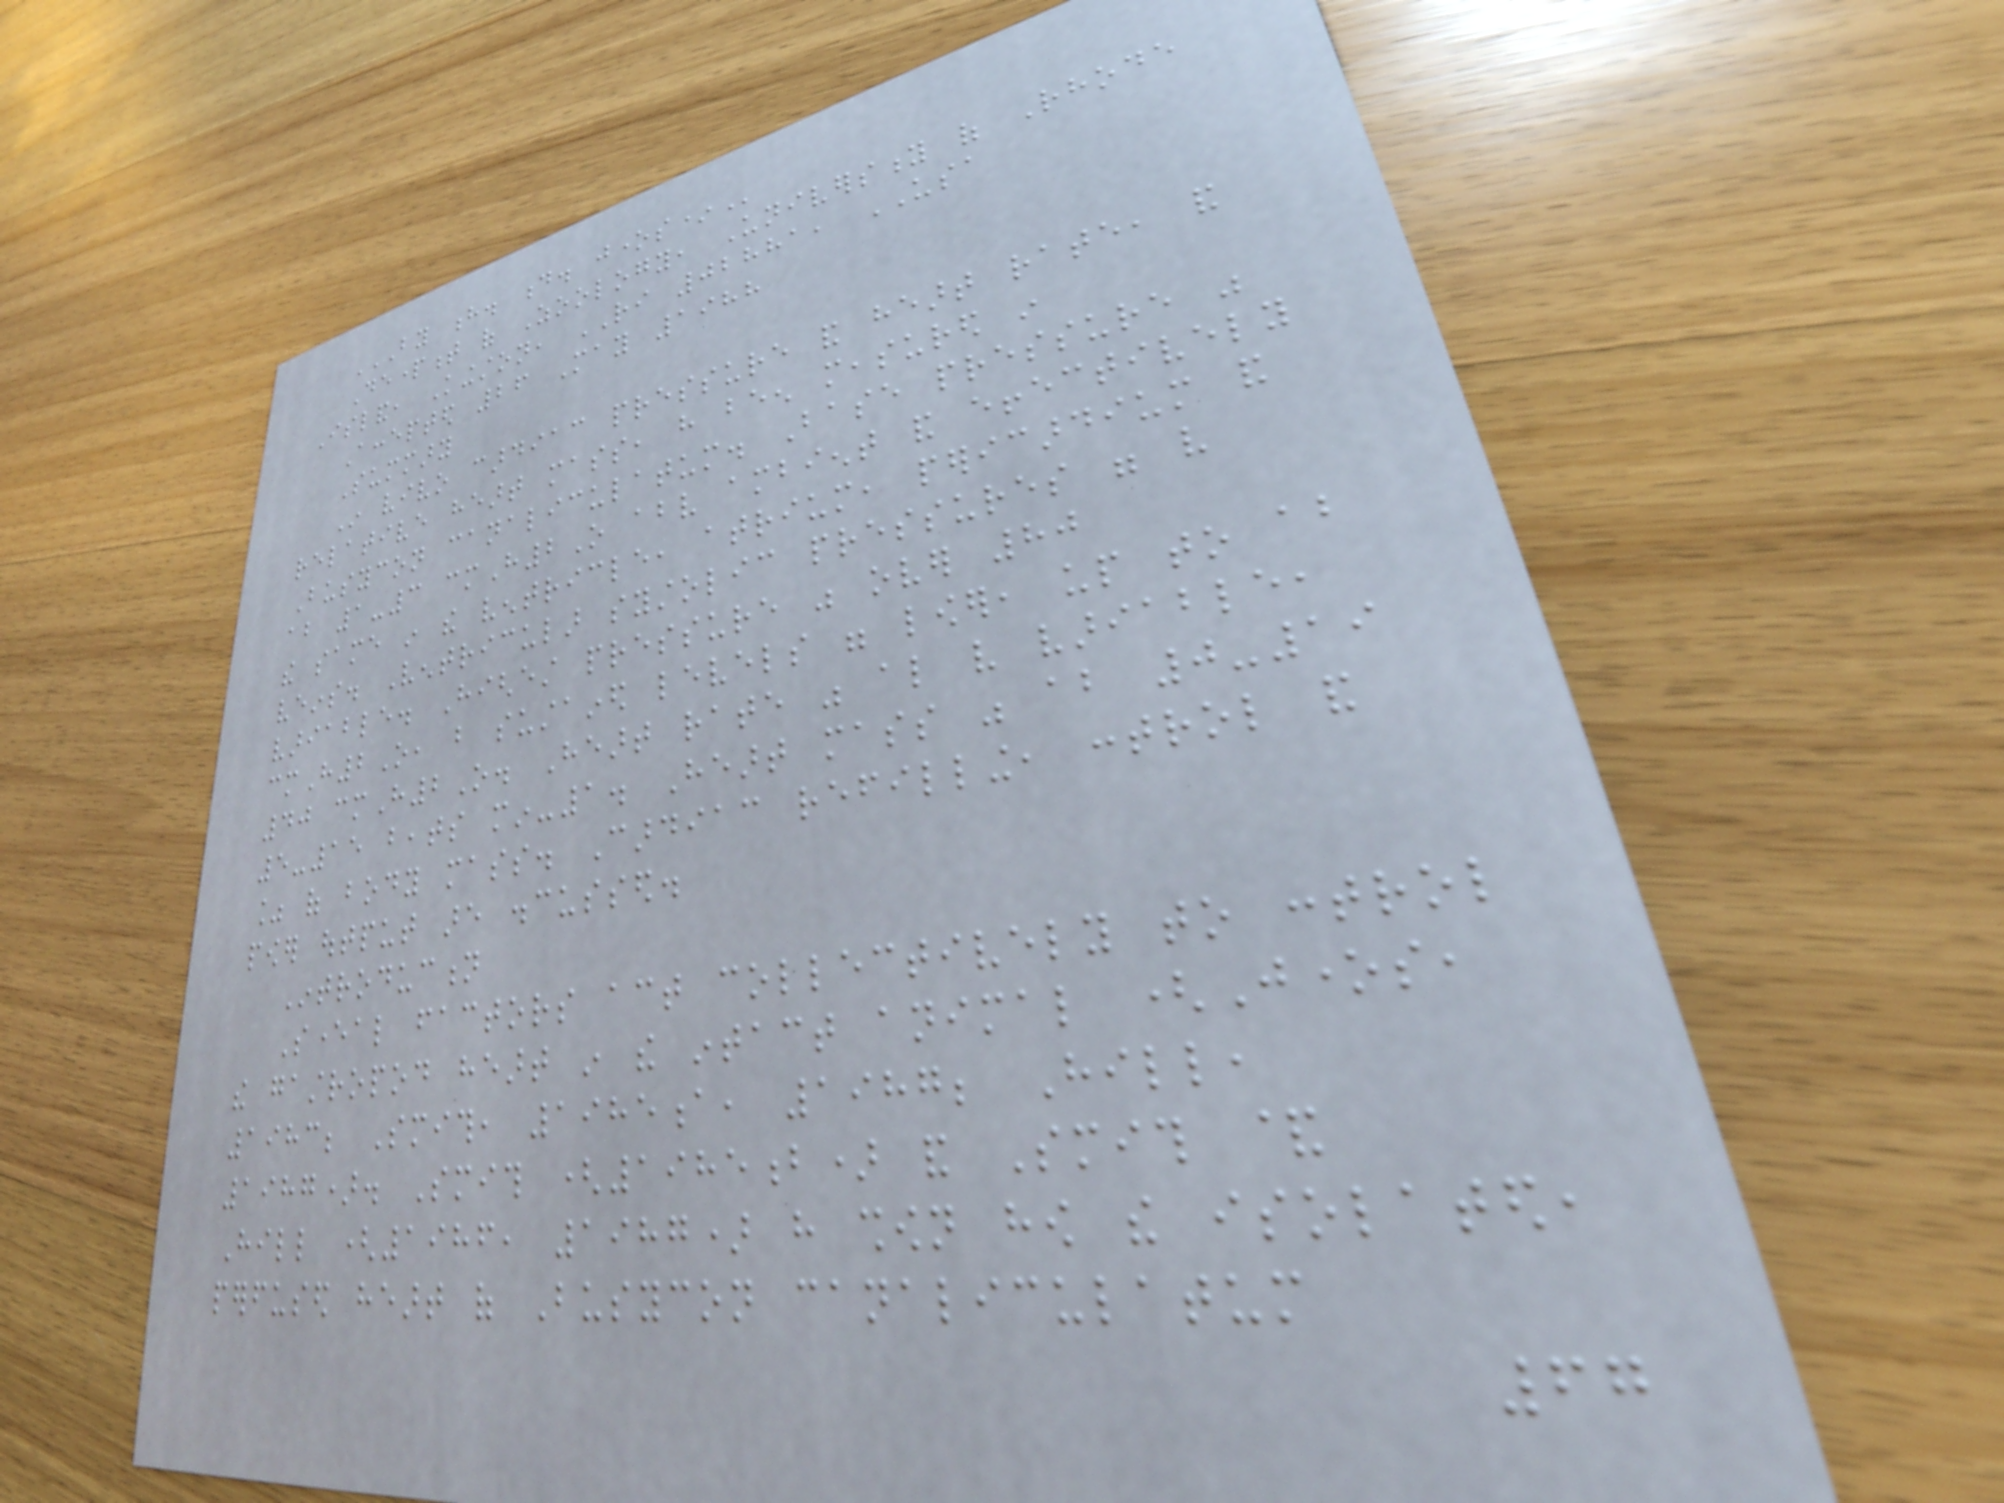BY H. D. JONES*
Department of Zoology, University of Rhode
Island, Kingston, RI 02881, USA
Accepted 26 May 1988
Summary
In vivo cardiac pressure and heart rate, and
relative heart mass, have been measured in
Busycon canaliculatum. Base pressure was
about 1-3 cmH2O above ambient and effectively
the same in the ventricle, atrium, pericardium and
veins. Ventricular systolic pressures were very
variable. Highest pressure was over 80
cmH2O, but sustained levels were lower, up to about
40 cmH2O. Heart rate was also very variable,
5-15 beats min-1. Heart mass was about 0-19
% of body mass. Cardiac refilling, control and
power output are discussed.
Introduction
Several factors act collectively to control
the gastropod heart in the intact animal (Jones,
1983; Smith, 1985a, 1987; Hill,
1987). Smith (1985b) and Smith &
Hill (1986, 1987) have shown how the isolated,
perfused heart of Busycon canaliculatum
67
